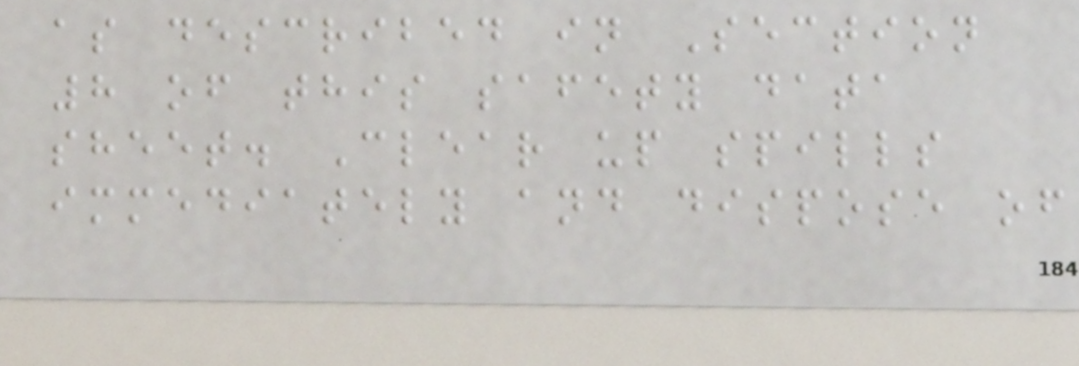as described in Section
8 of this safety data
sheet. Clear up spills
immediately and dispose of
